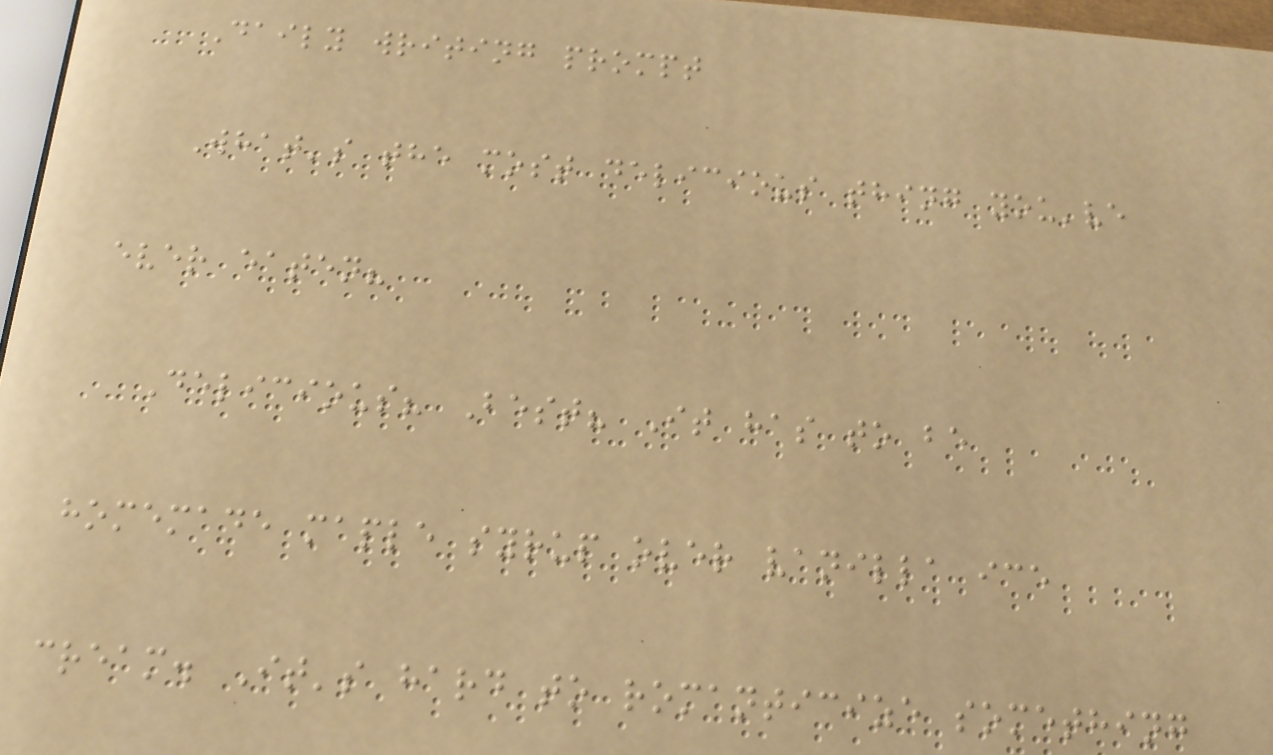Daily writing prompt
What's the most delicious thing you've
ever eaten?
Delicious? Best? It has to be
homemade maple syrup over vanilla ice
cream. It's hard to romanticize something
